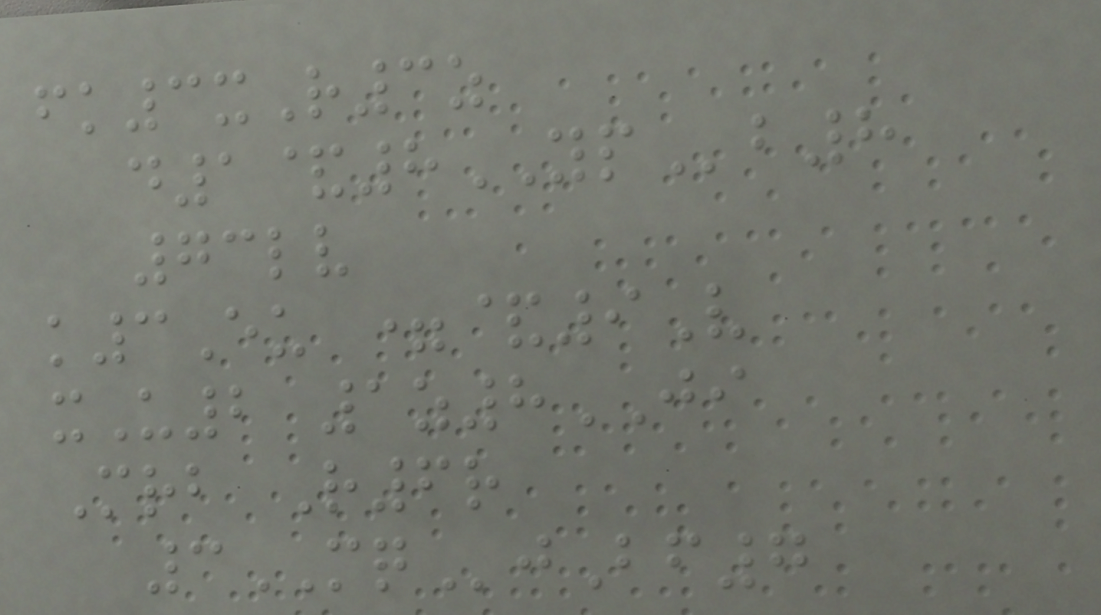fk3xR3z
d1&8YPb8
73lv
k3Eu =&9V
xU2 1z8JI
Mrb R6r
3MQjBf7
